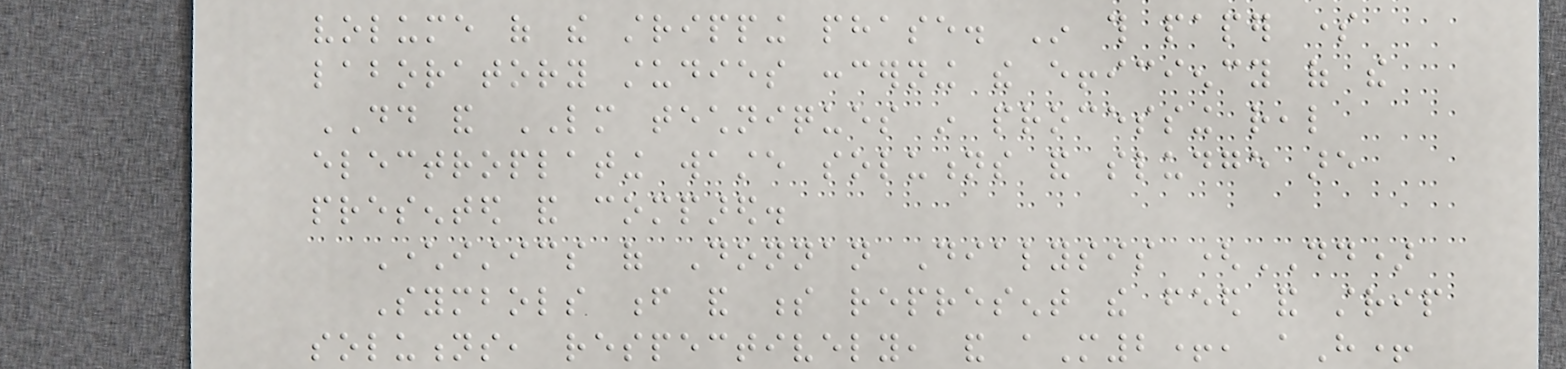volume of the stripping phase. In this paper some
laboratory studies concerning the efficiency of the
DD and LM techniques in processing real
electroplating waste solutions and sludge are
presented and compared.
Characteristics of Donnan Dialysis (DD)
Symbols f and s represent the feed and strip
solutions, respectively, and aM2+, aH+
